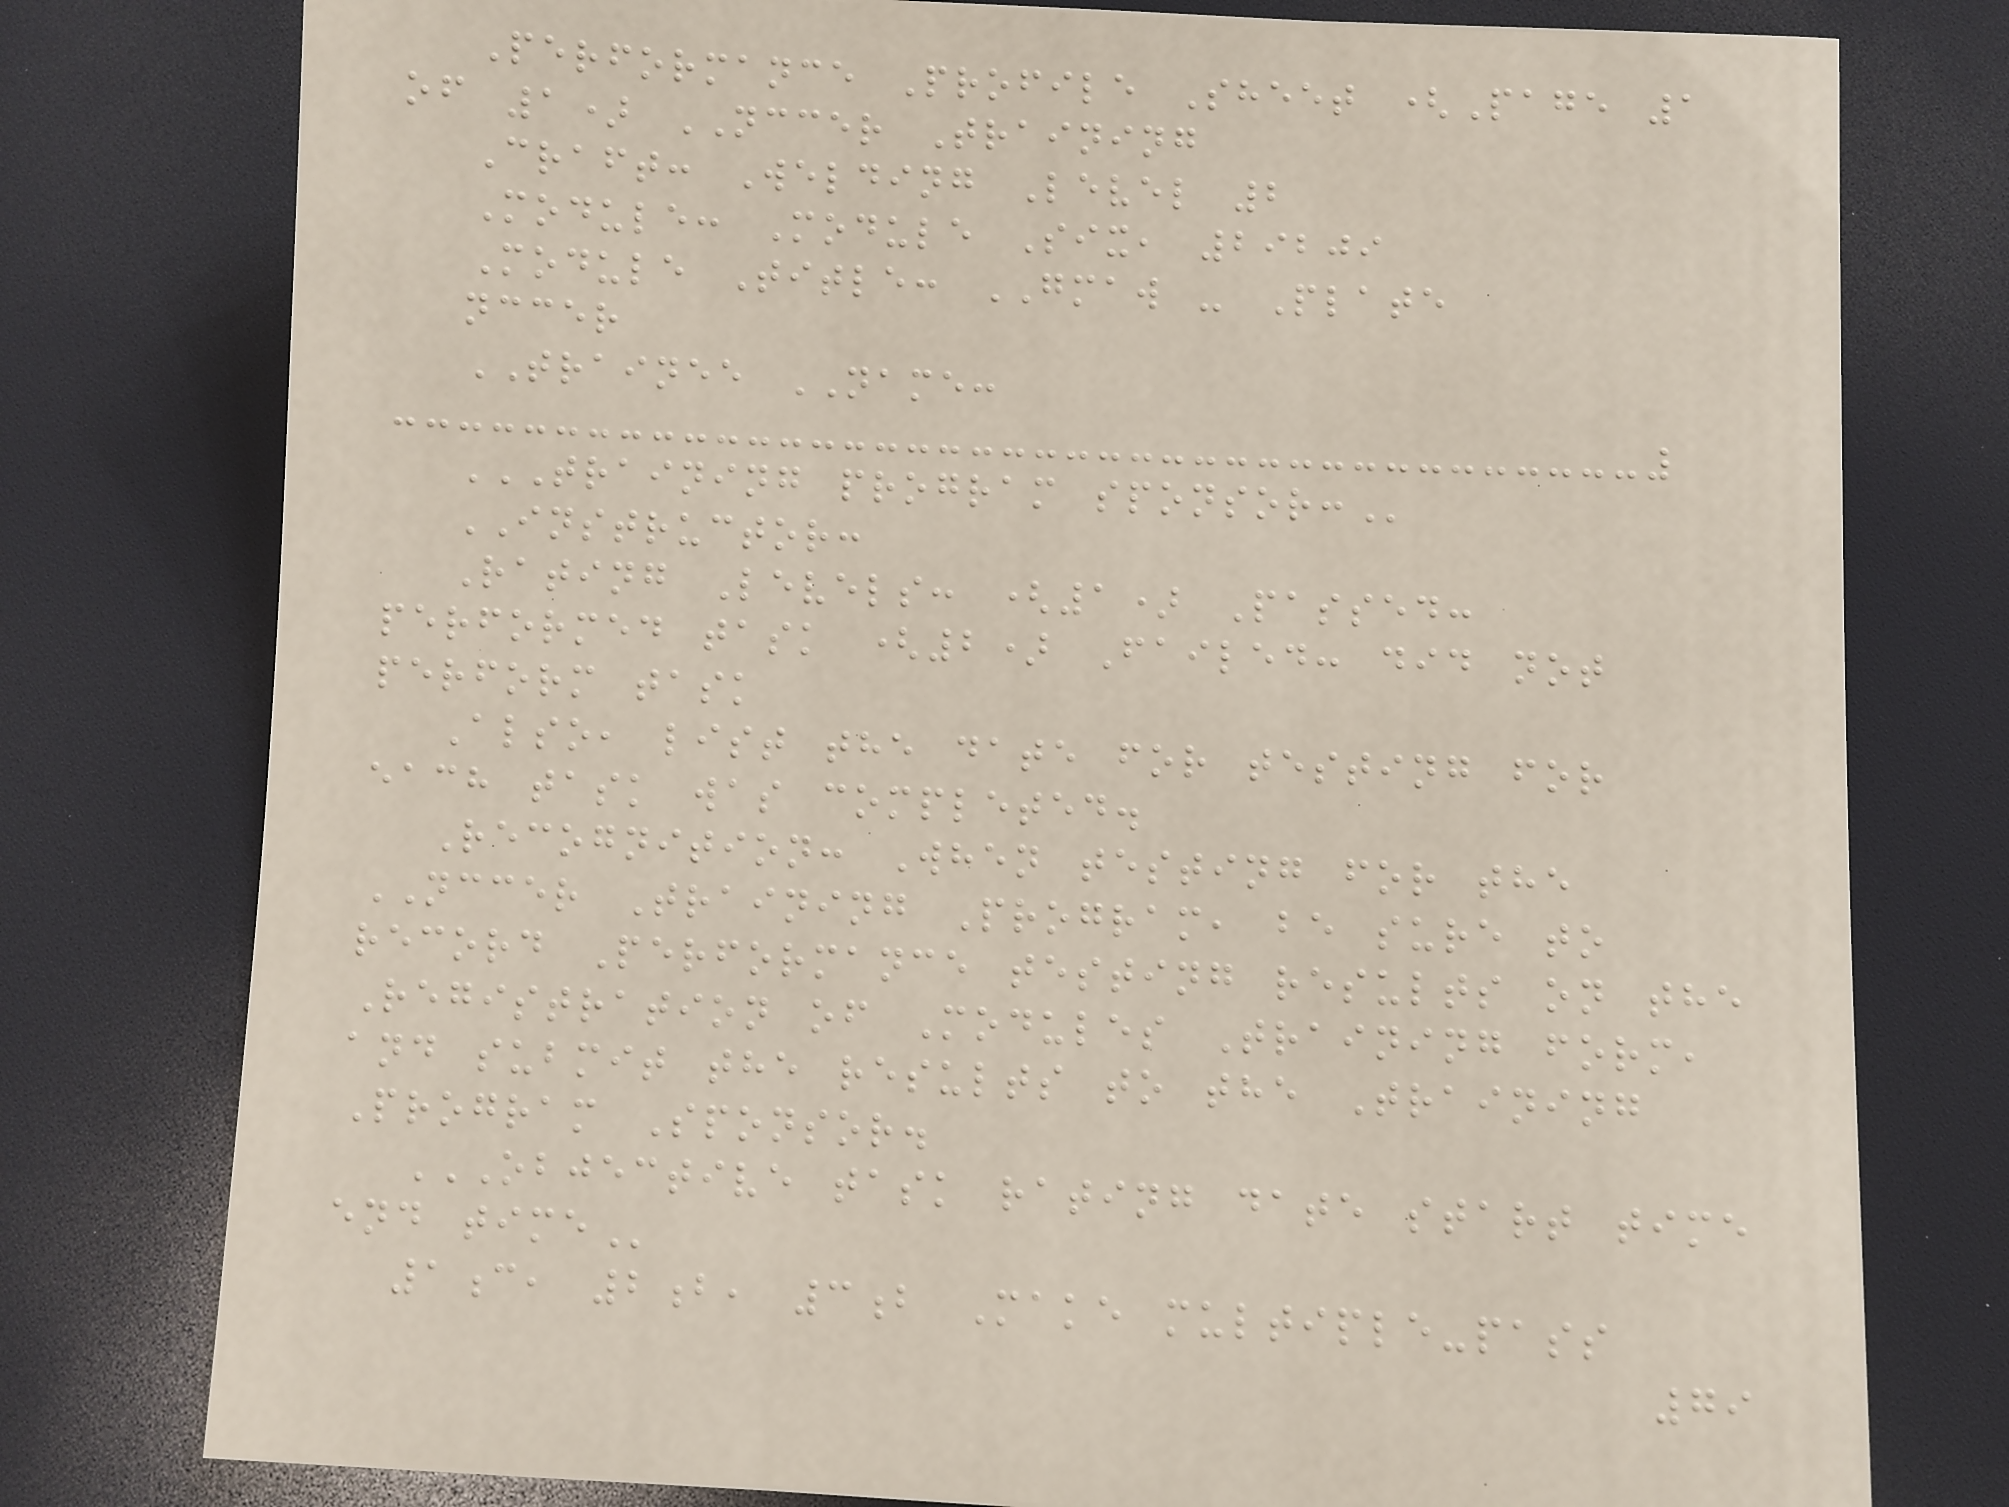Performance Profile Sheet (Page 1
of 1) NCCER Training
Craft: Welding Level 2
Module: Module Six, 29209
Module Title: GMAW - Plate
nccer
TRAINEE NAME:
TRAINING PROGRAM SPONSOR:
INSTRUCTOR:
Rating Levels: (1) Passed:
performed task (2) Failed: did not
perform task
Also, list the date for testing for
each task was completed.
Recognition: When testing for the
NCCER Training Program, be sure to
record Performance testing results on the
Registration of Modules Training form,
and submit the results to the Training
Program Sponsor.
OBJECTIVE TASK RATING DATE START TIME
END TIME
1c, 2b, 3b Make multiple-pass
79
